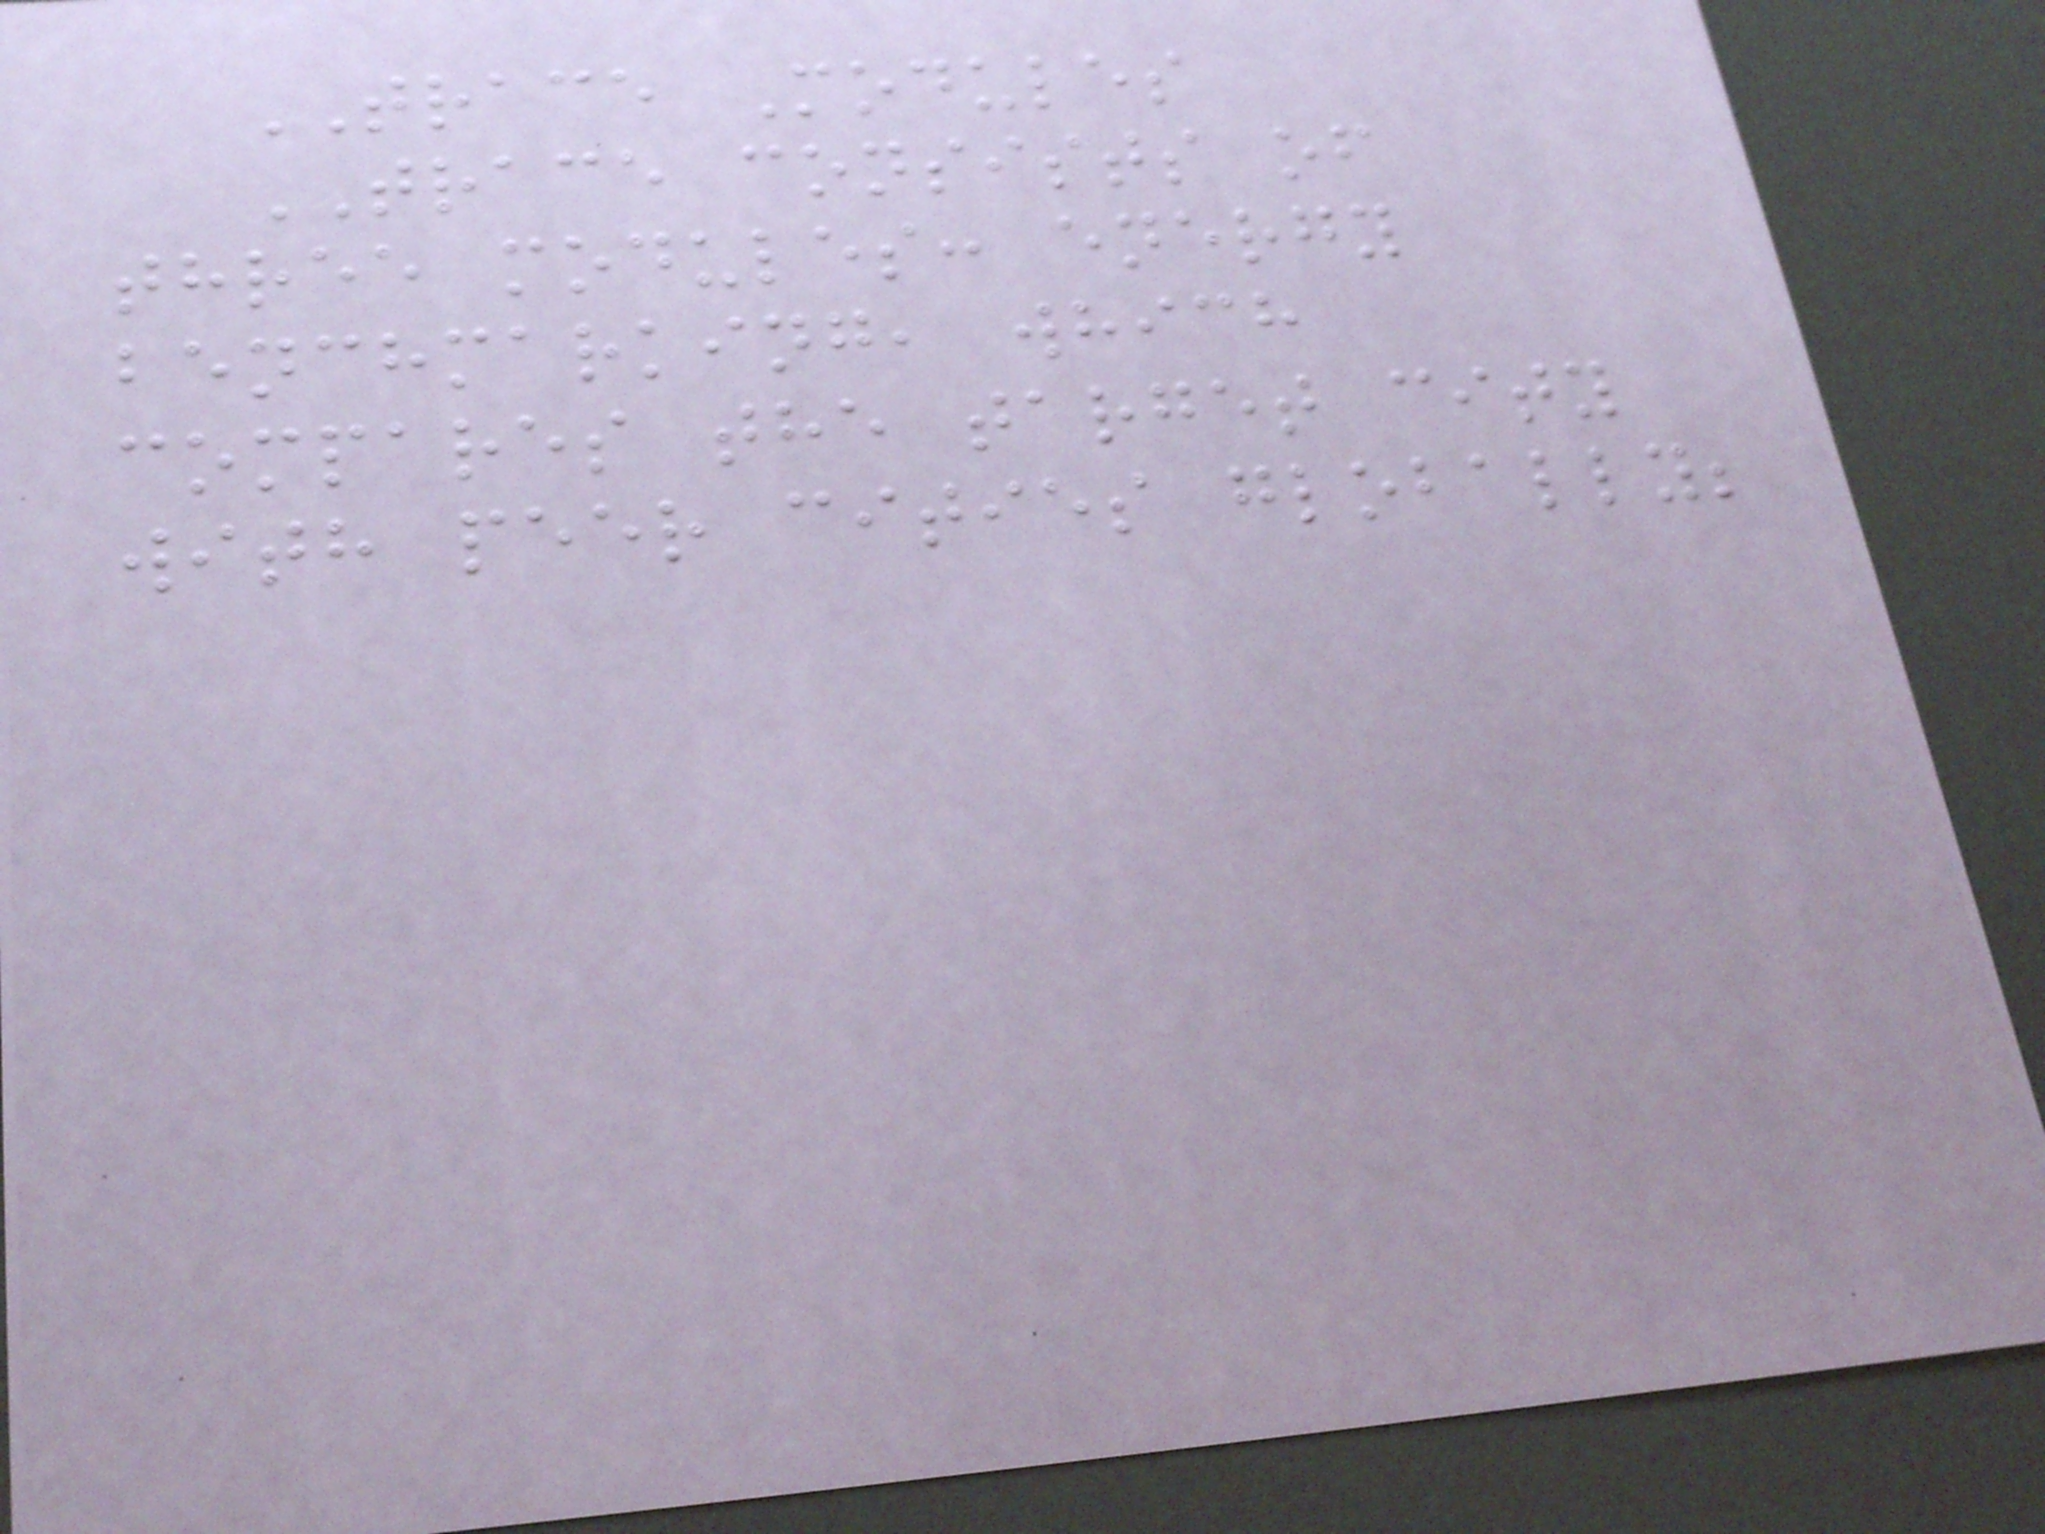TRACE Modules
TRACE consists of
three modules: energy
benchmarking, which
compares the target city
with peer cities globally;
